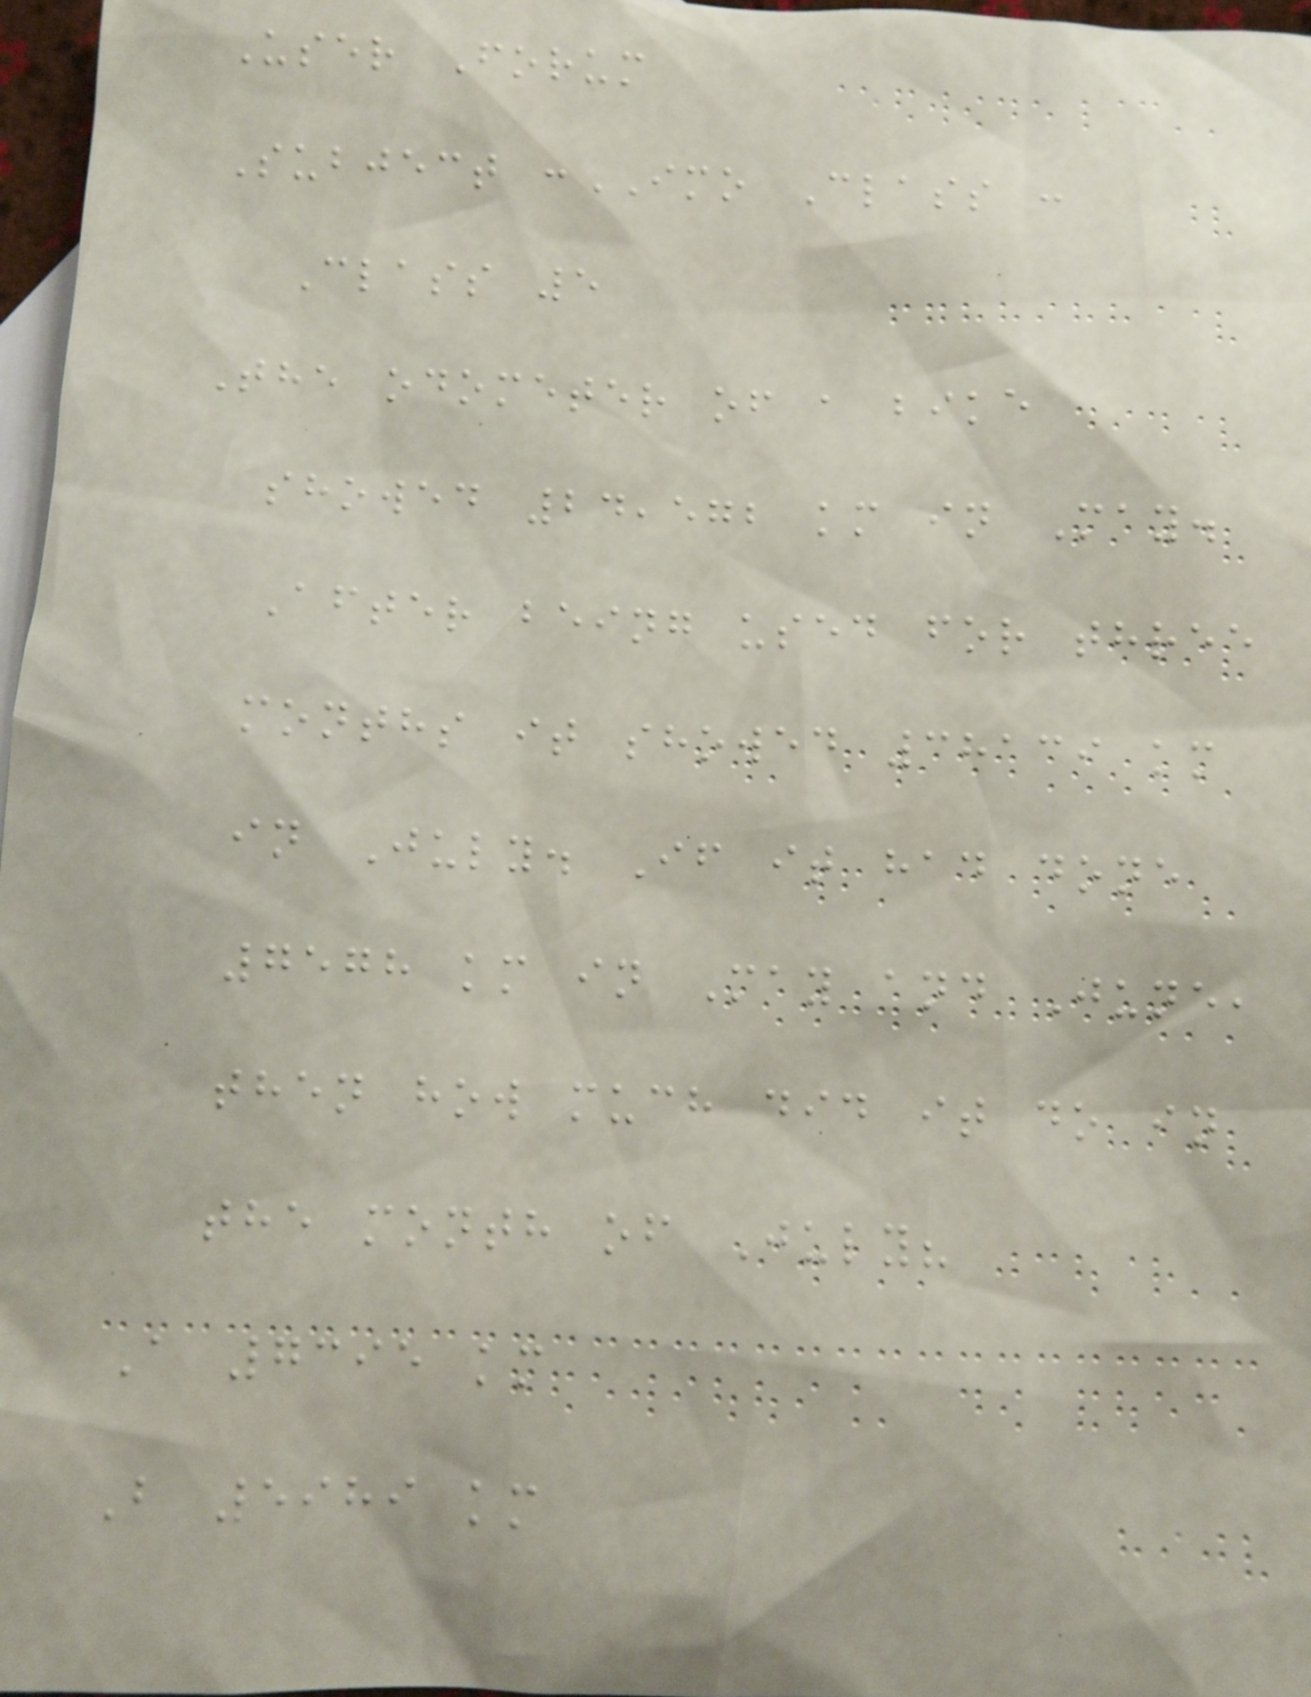User Forum
Subject :IMO Class :
Class 5
The odometer of a bike
showed 24,572 km in May.
After being used for three
months it showed 38139 km
in July. If it had done
7578 km in May and June,
then how much did it do in
the month of July?
A 7395 km
B 5989 km
